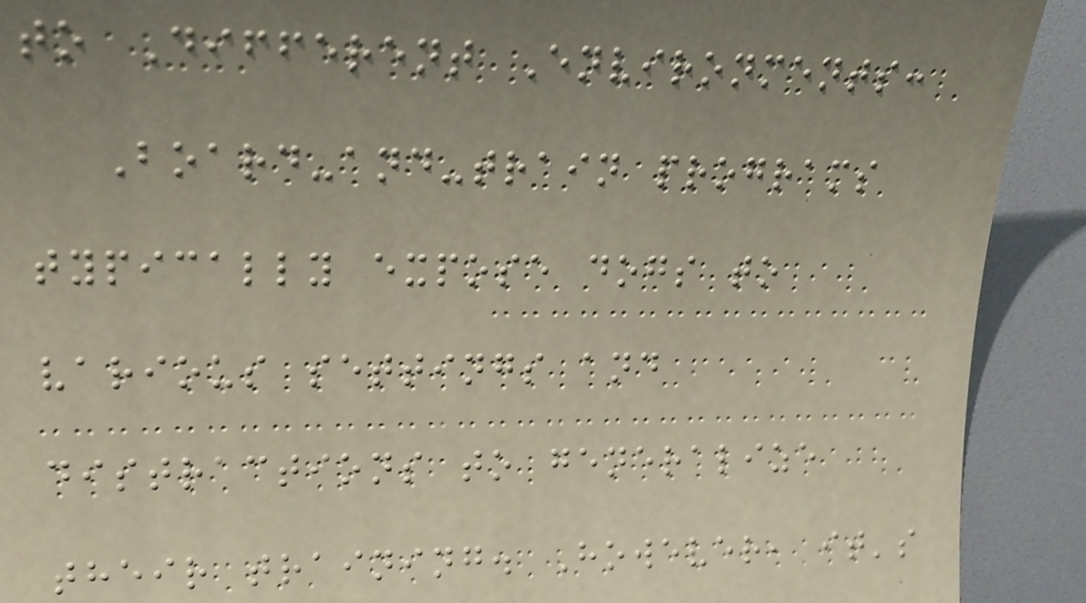to Different Environments:
Board-and-train programs
typically expose dogs to
various settings and
distractions to generalize
their training. However, it's
